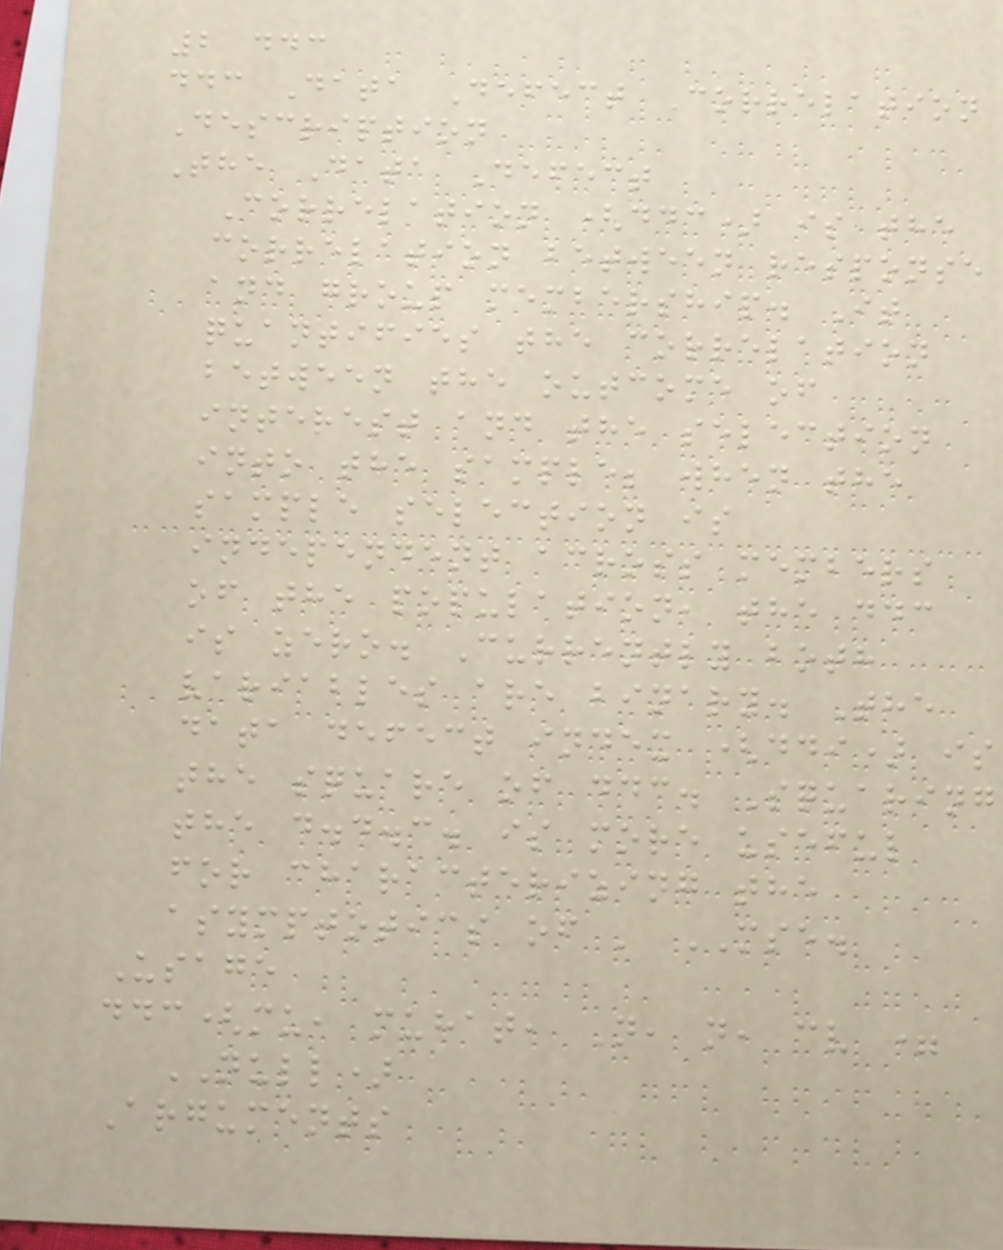2 ddc
ddc Data Defect Correlation
Description
The Data Defect
Correlation (ddc) is the
correlation between response
and group membership. It
quantifies the correlation
between the outcome of
interest and the selection
into the sample; when the
sample selection is
independent across members
of the population, the ddc
is zero. Currently both
variables are binary. The
data defect index (ddi) is
the square of ddc. Squaring
the d.d.c. is more useful
for characterizing the
asymptotics of ' MSE.
Usage
ddc(mu, muhat, N, n, cv =
NULL)
Arguments
